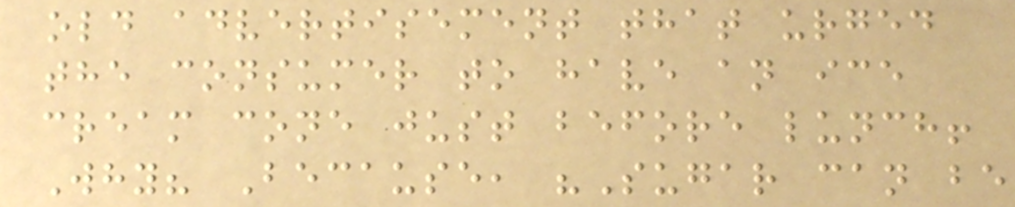old advertisement that urged
the consumer to have an ice
cream cone just before lunch!
Why? Because, "Sugar can be
